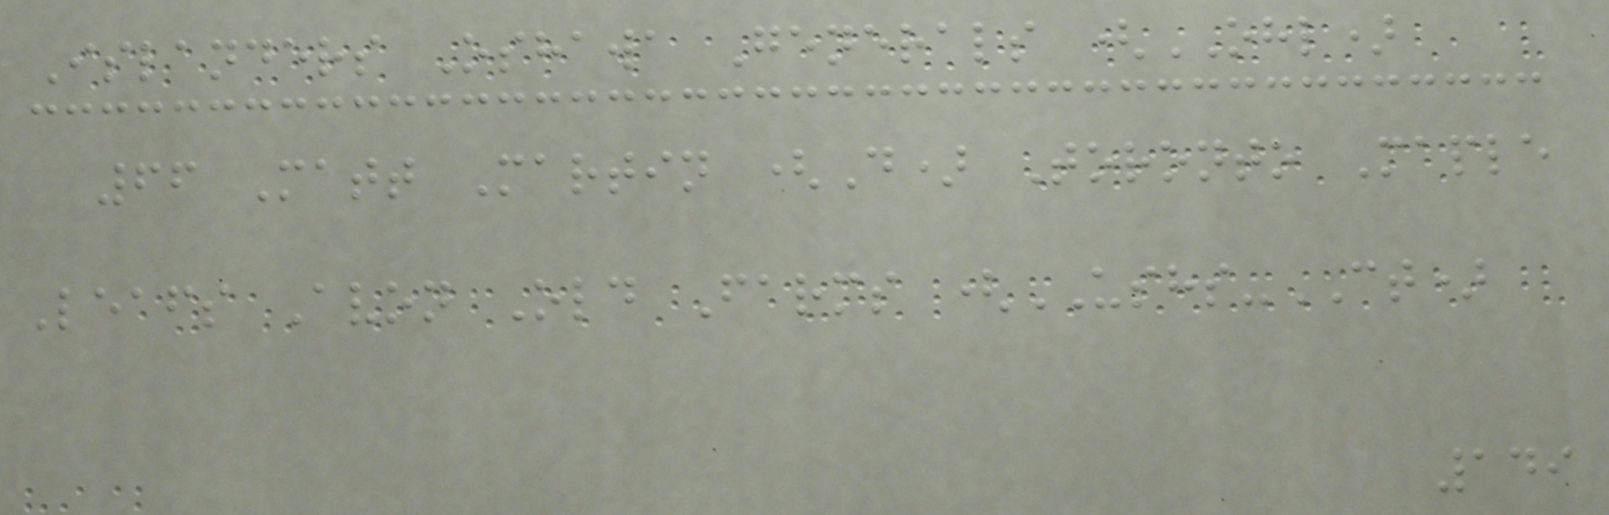Islanders Oshawa Generals (OHL)
66 Matt Martin (D) Toronto Maple
Leafs Avon Old Farms (USHS-CT)
149
